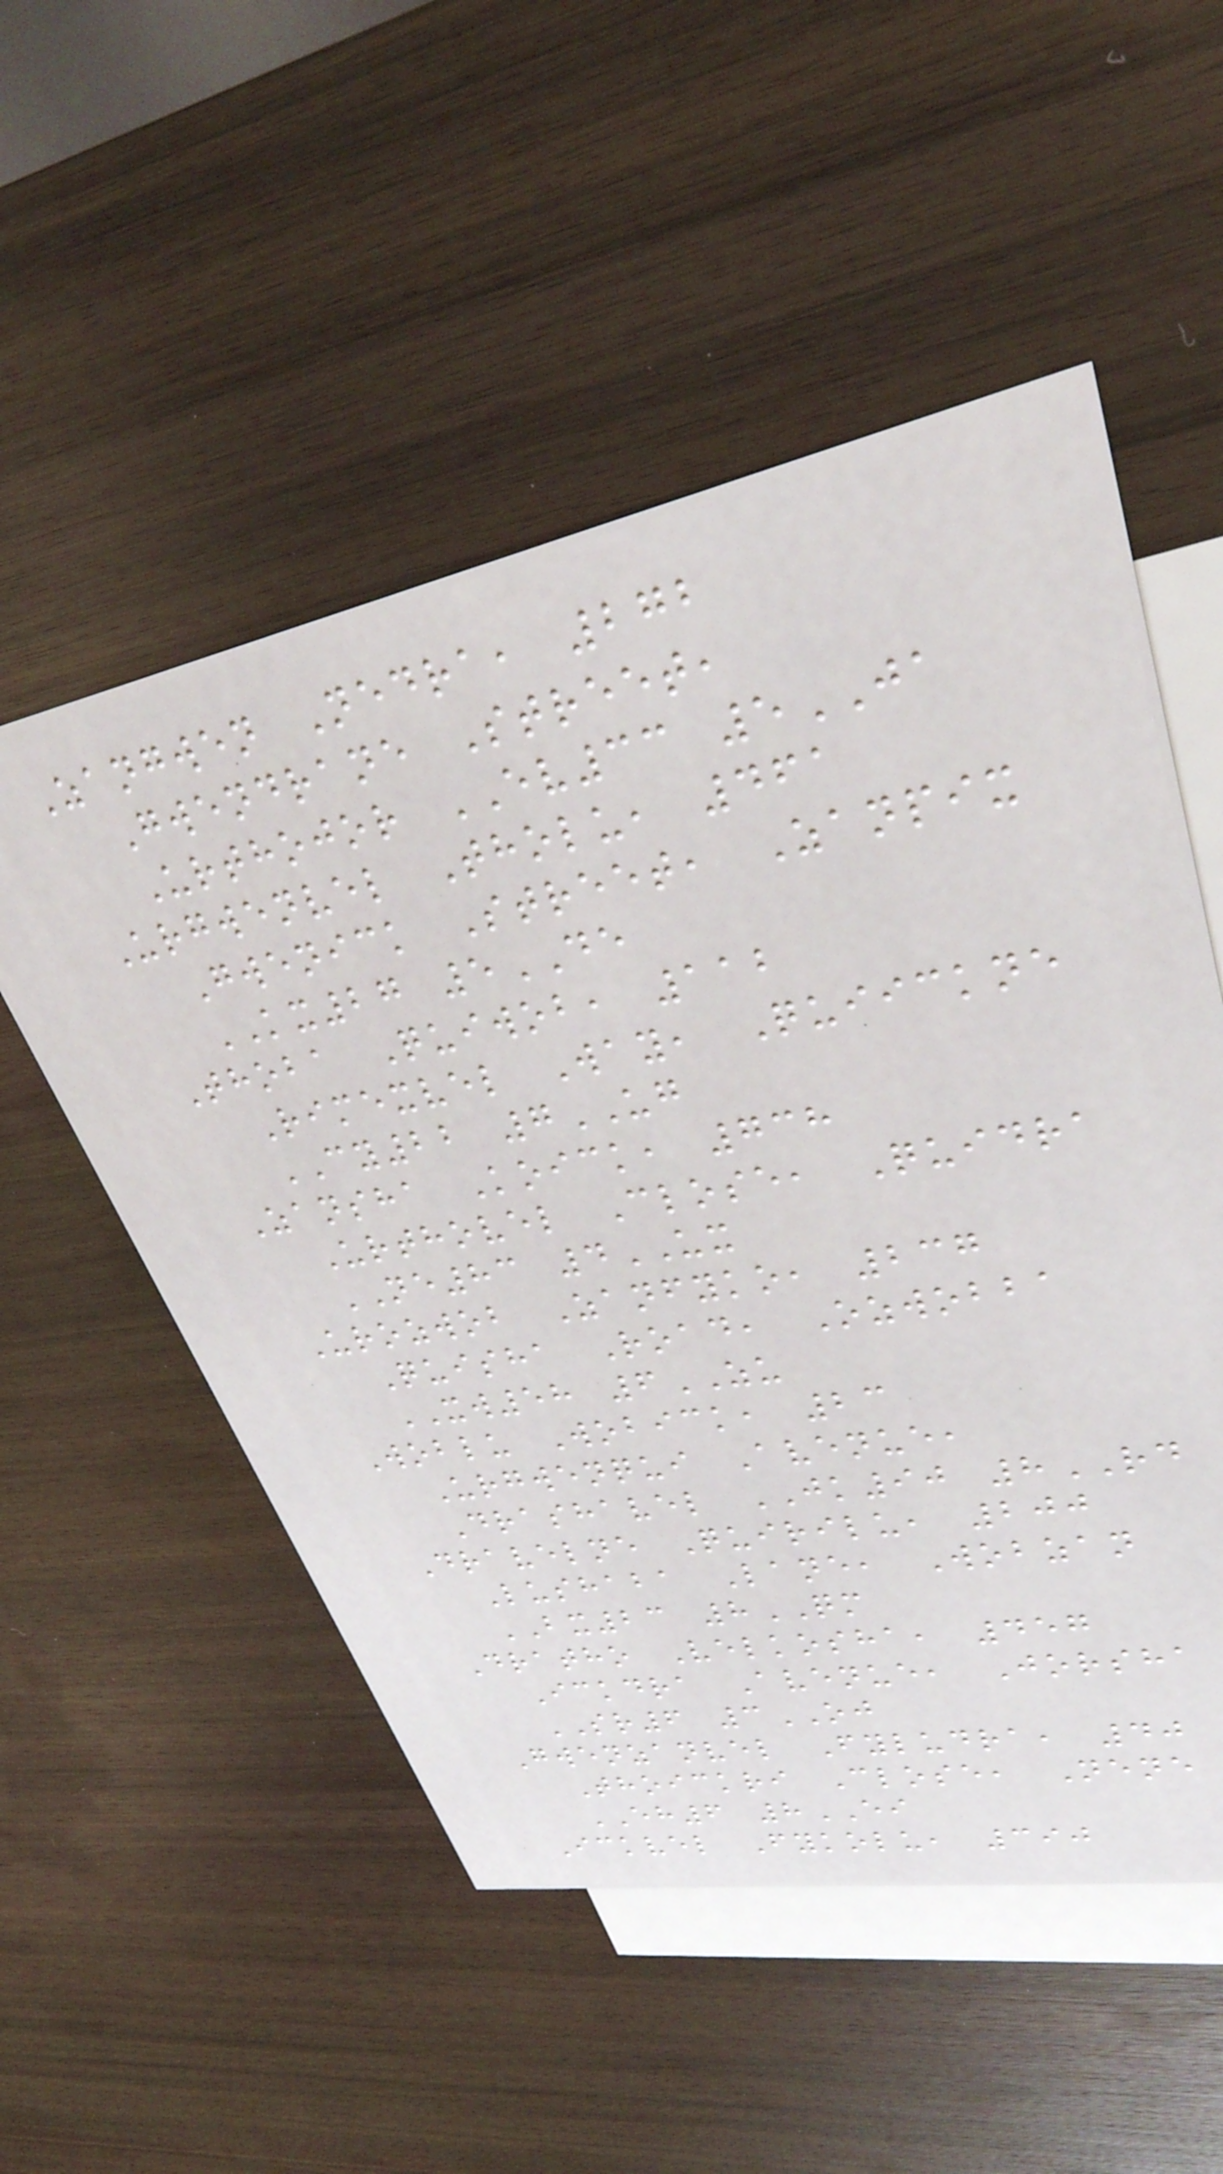Zangwen Nedra, 272
Gwendrane Street,
Urthojor EV33 5JA
Urgwenvel Tholu, 461
Gwenick Street, Zanpix
KX27 5DE
Thoba Quiwob, 112
Rimexvel Way, Quiickne
CY22 7UG
Zansha Koick, 738
Urthovel Close, Quidra
NE83 4UX
Urozwob Zanfyko, 237
Quisha Road, Ozwobba
XW58 6ZU
Woblu Wobick, 23
Urgwenqui Avenue,
Drashavel JK90 8RD
Dravelne Quirilu, 200
Lushaba Lane, Wobzan
BX23 8QM
Dratho Velkosha, 457
Ickdra Avenue, Jorsha
SR6 3OJ
Gwenzanvel Fyludra, 40
Thoickri Close, Nene
EH6 8EI
Ickvel Fykolu, 390
